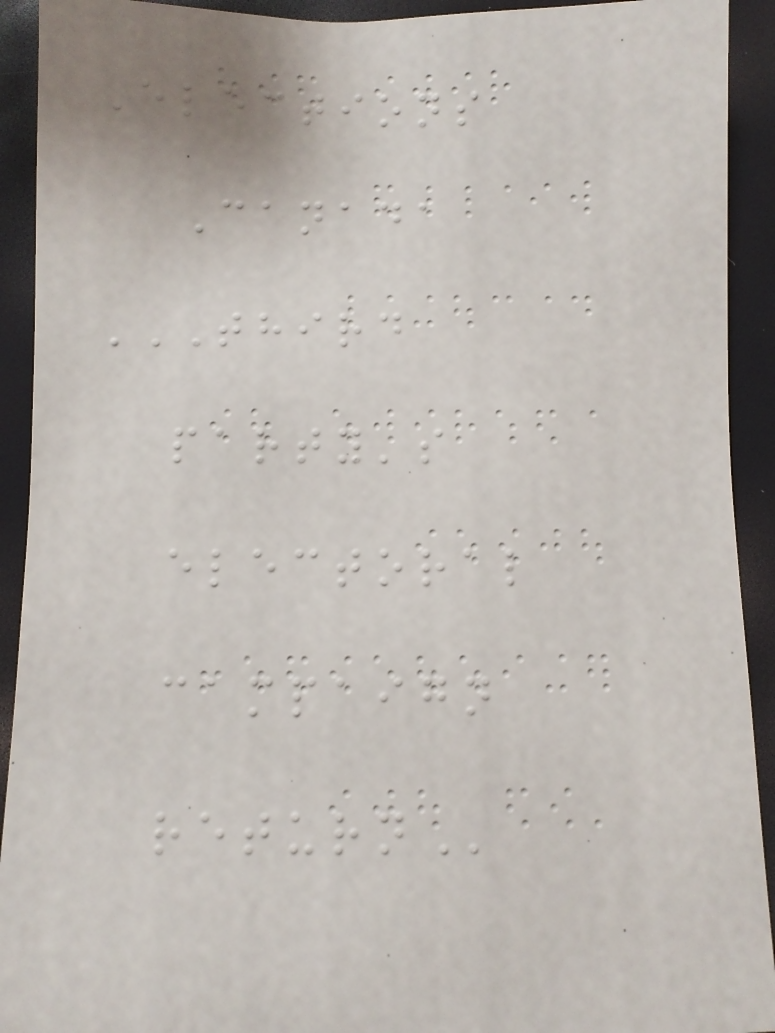Elections
Canada
THIRD
PARTY'S
ELECTORAL
CAMPAIGN
RETURN
